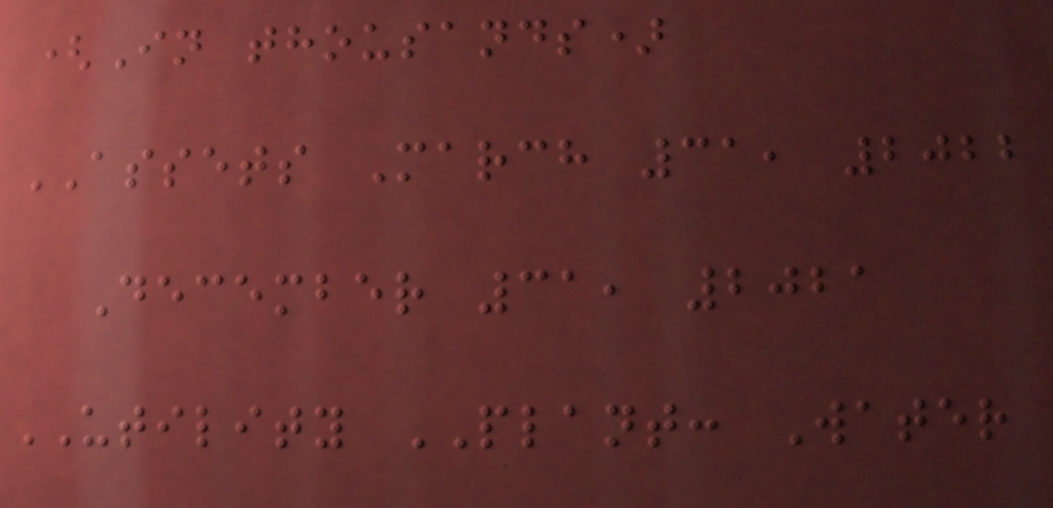(In thousands)
ASSETS March 31, 2022
December 31, 2021
UTILITY PLANT: Water
